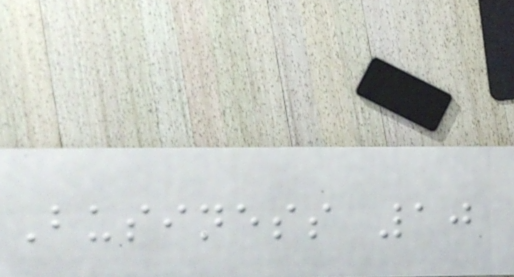Business 10
